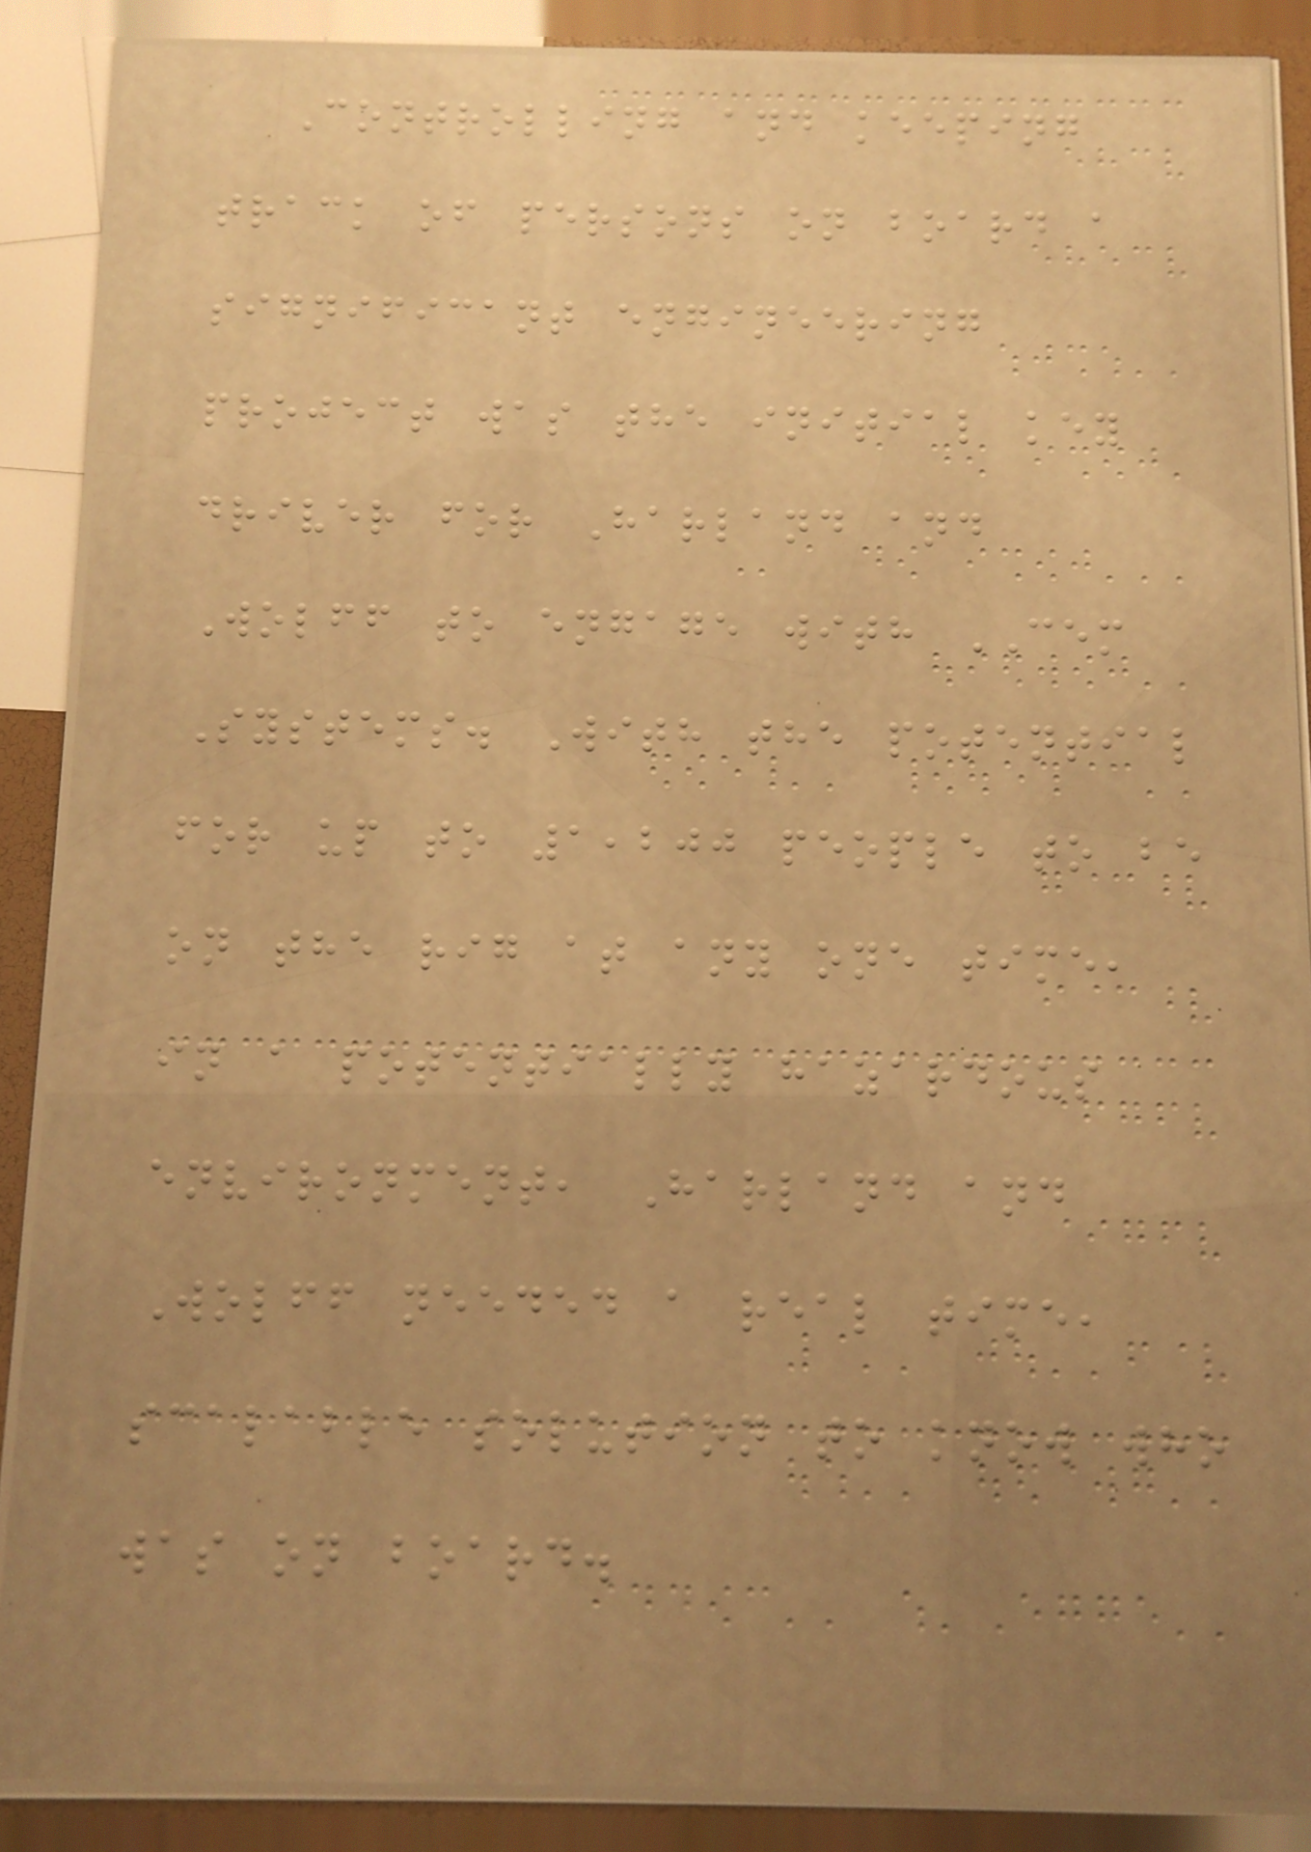Controlling and keeping
track of persons on board a
significant engineering
project was the initial key
driver for Harland and
Wolff to engage with CEM
Systems. With the potential
for up to 1,200 people to be
on the rig at any one time,
in a potentially hazardous
environment, Harland and
Wolff needed a real time,
scalable solution to know who
was on board.
